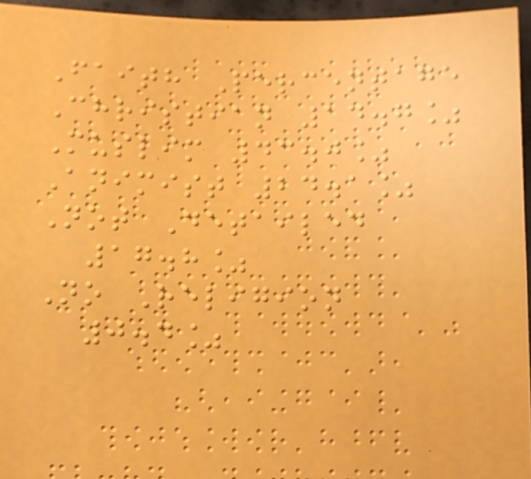Faith Percentage
Christian 14.7%
Muslim 43.0%
Animist 24.1%
Not Detailed
17.8%
No Religion
0.4%
